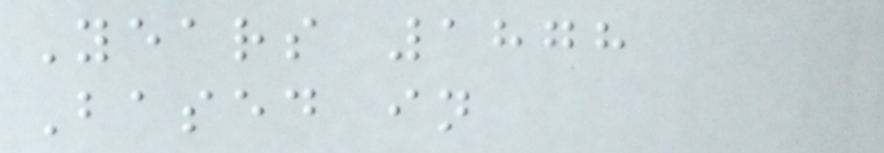Years 1878
Based in
